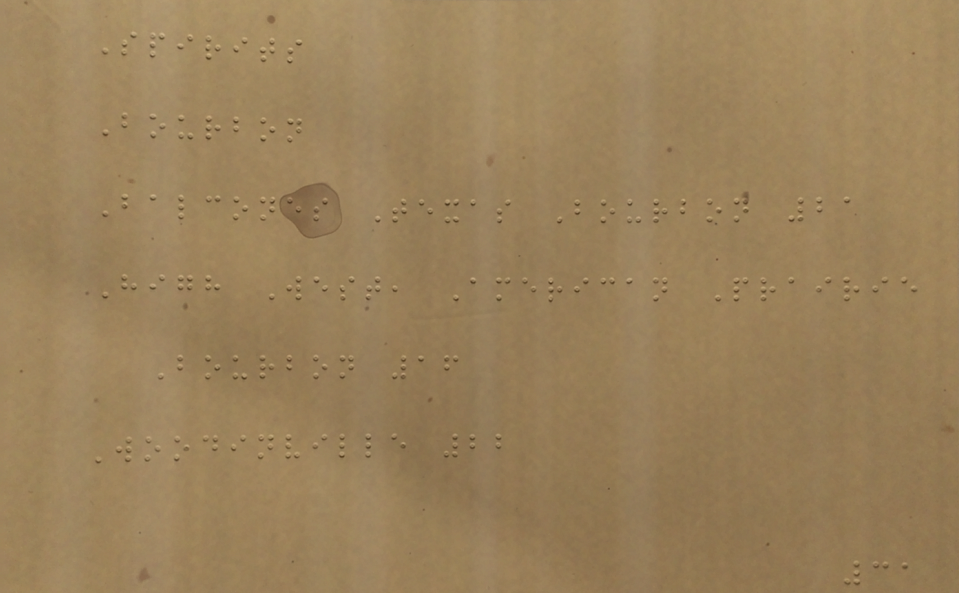Spirits
Bourbon
Balcones Texas Bourbon 21
High West, American Prairie
Bourbon 16
Woodinville 22
31
